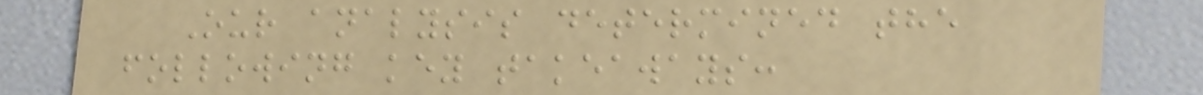Our analysis determined the
following key takeaways:
